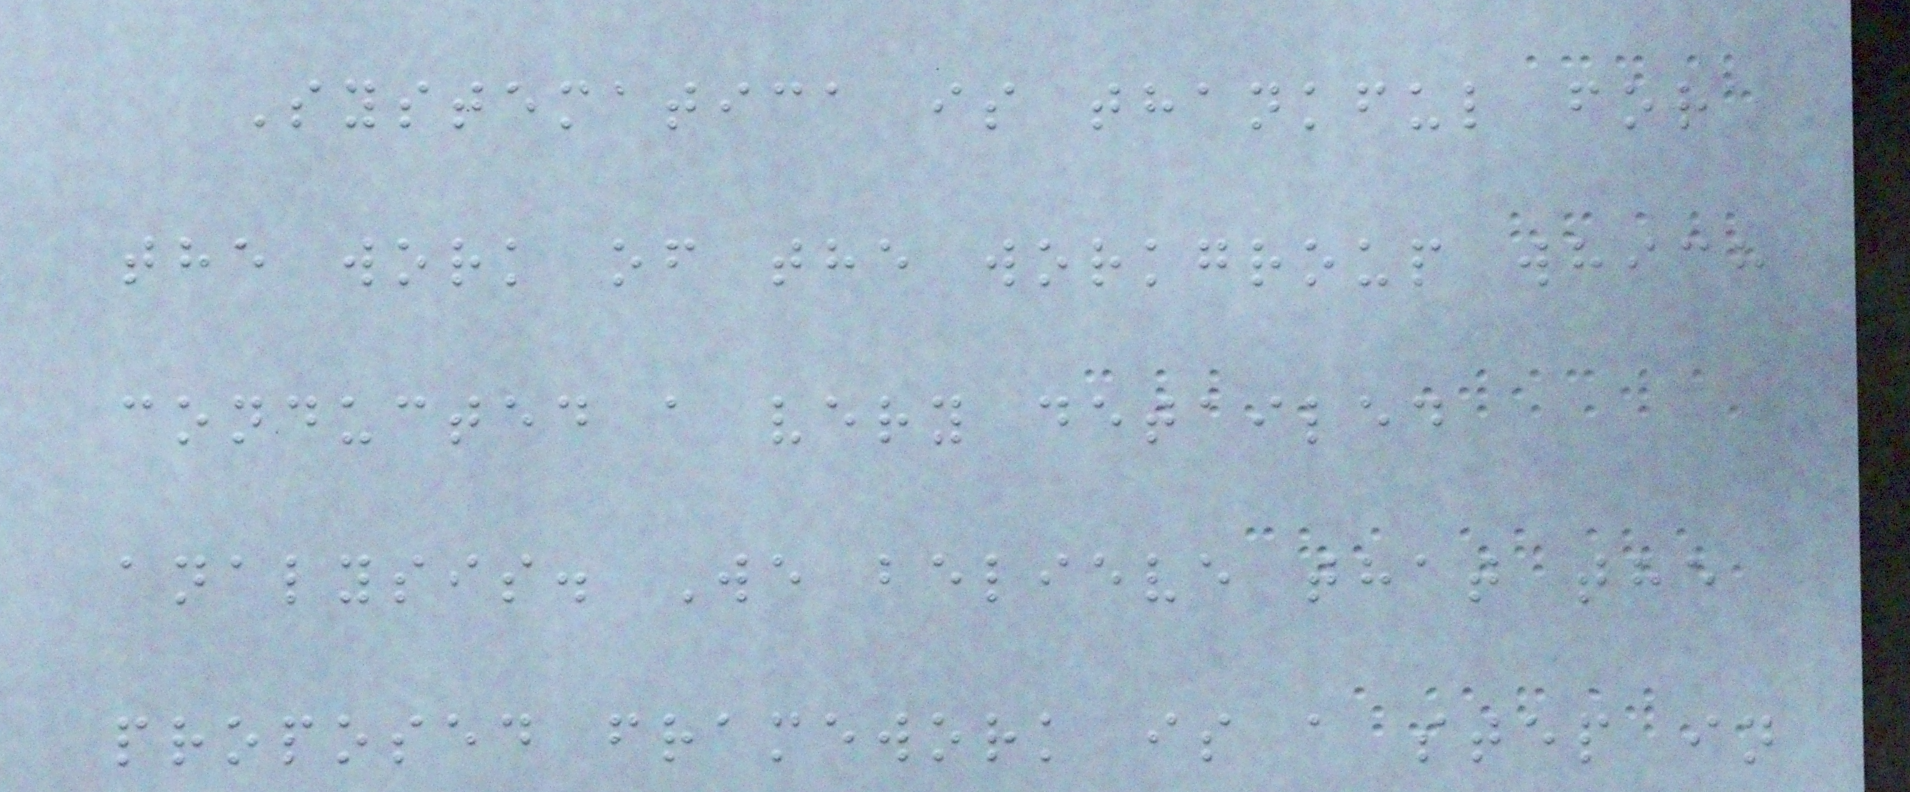Systematica is thankful for
the work of the workgroup which
conducted a very detailed
analysis. We believe that the
proposed framework is a step in
